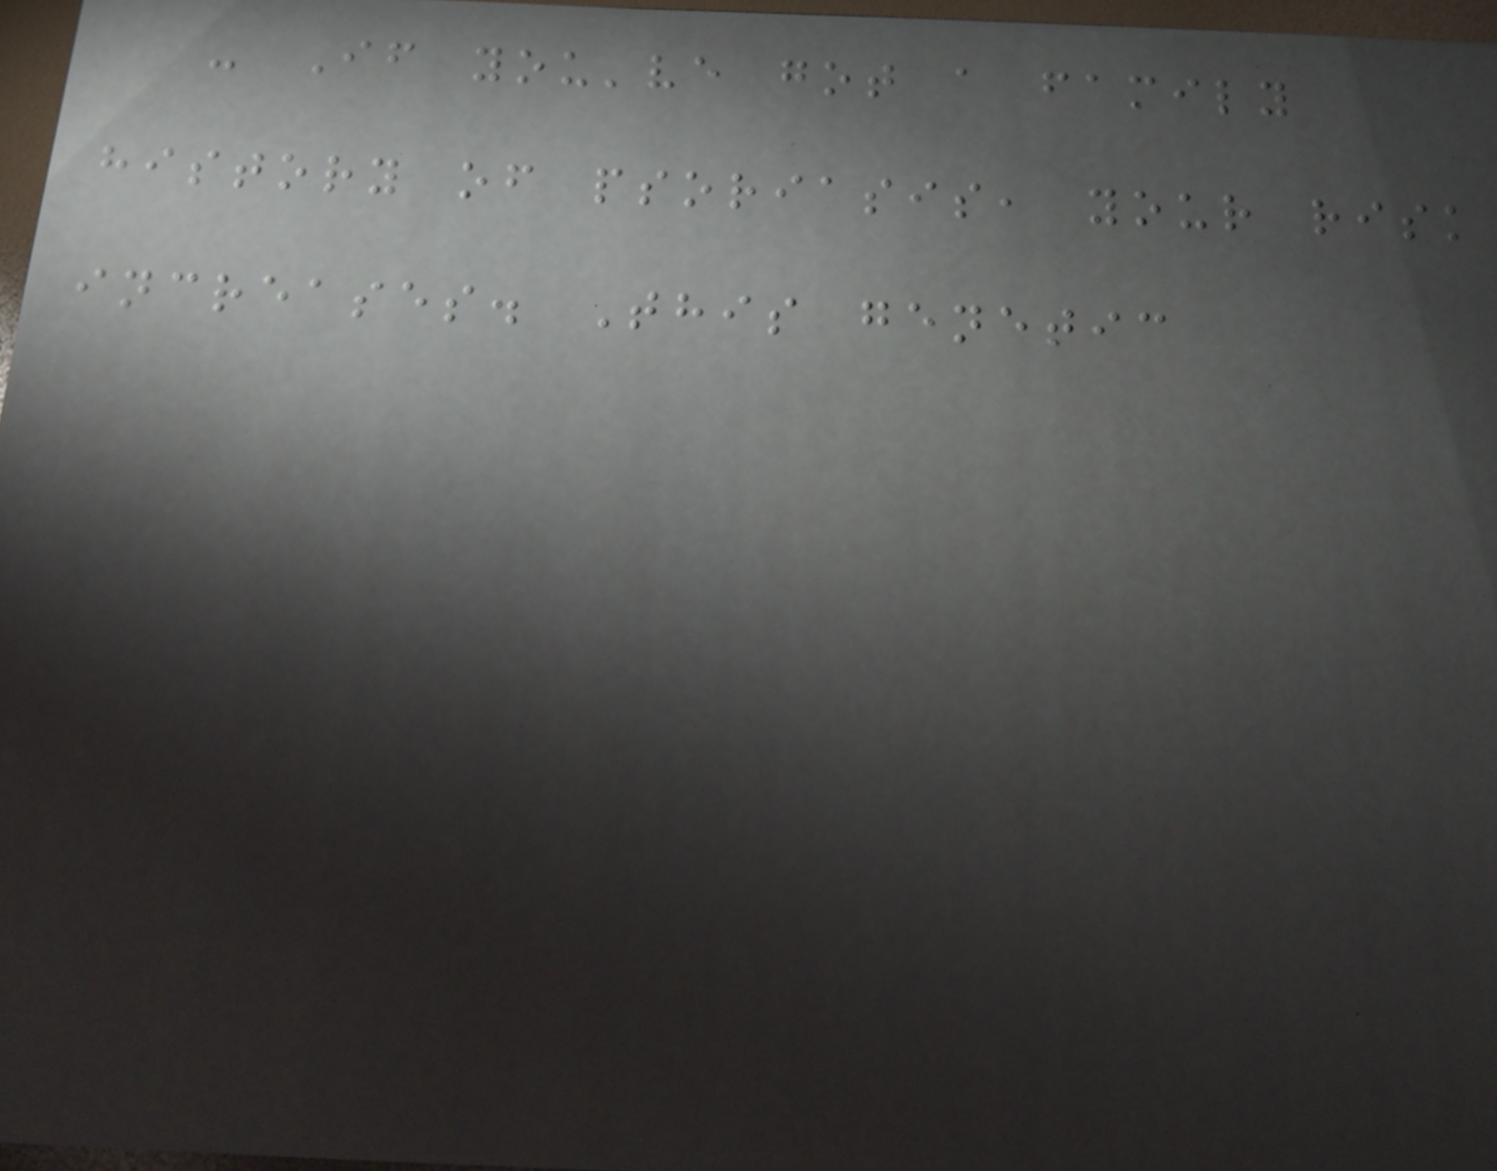- If you've got a family
history of psoriasis, your risk
increases. This genetic
